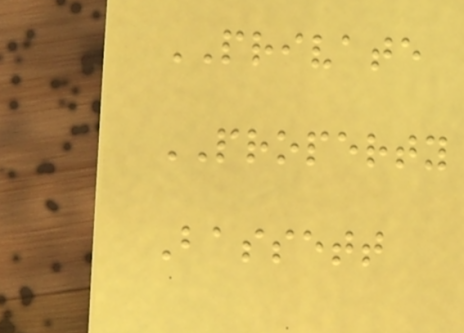PRIVATE
PROPERTY
Bassett
